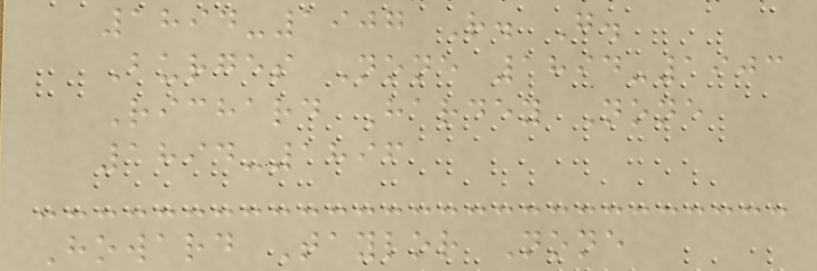1894-1907 R. G.
Burges None 1894-1903
Richard Hardey None
1894-1896
Howard Taylor None
